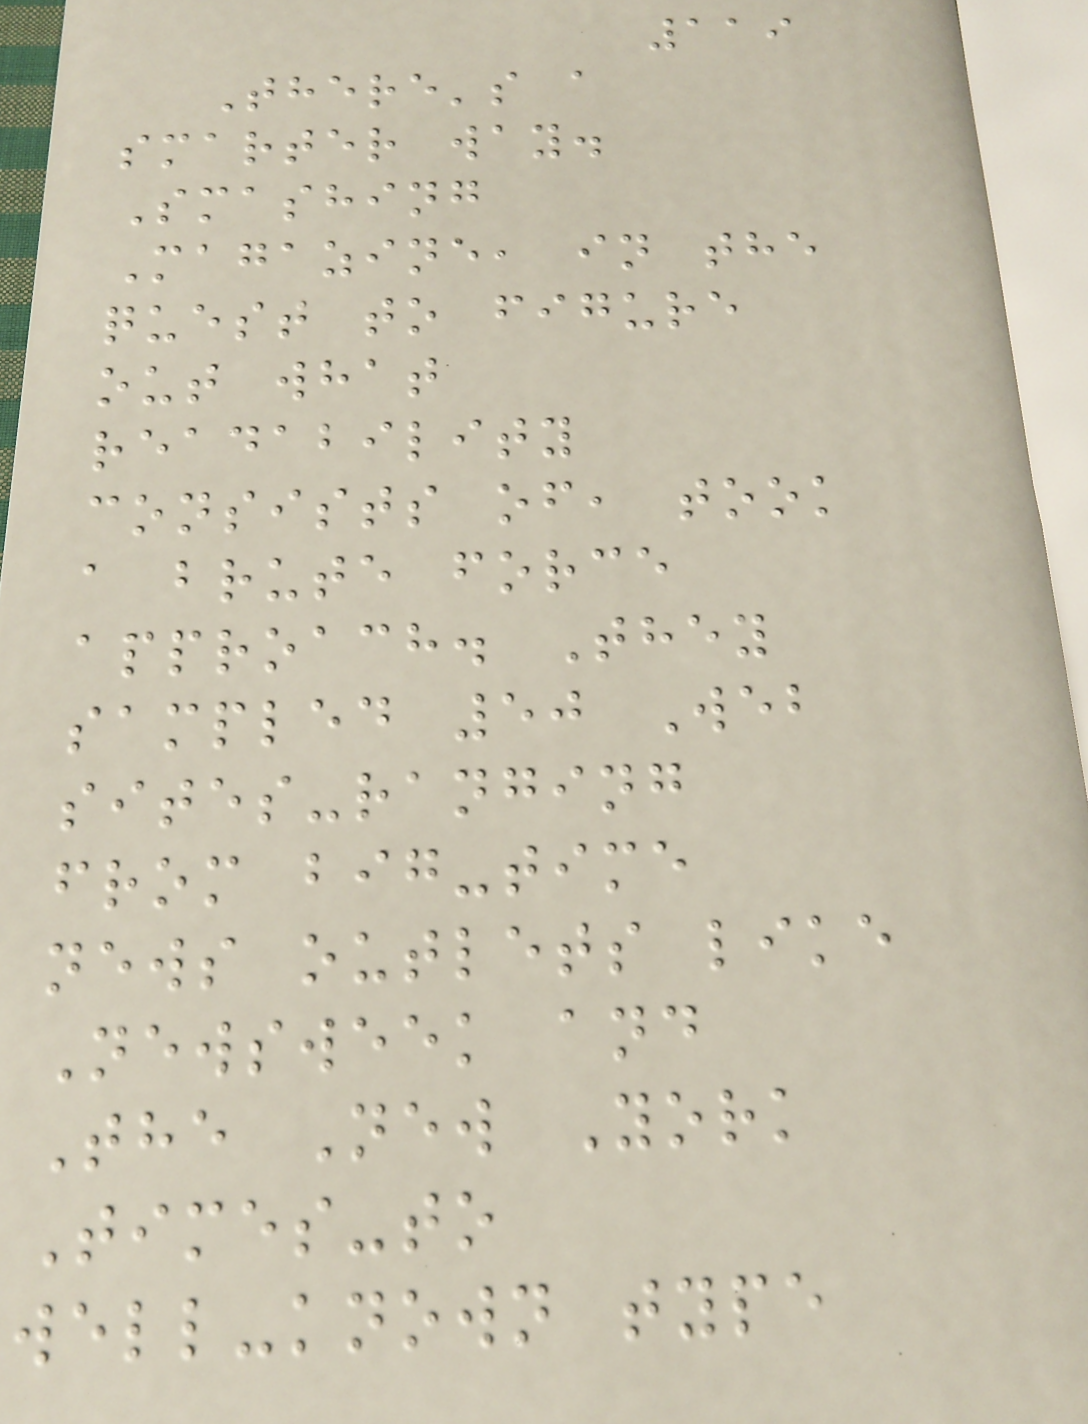119
There's a
smarter way.
Smashing
Magazine, in the
quest to figure
out what
readability
consists of, took
a brute force
approach. They
sampled 50 Web
sites-ranging
from big-time
news outlets like
Newsweek and
The New York
Times-to
well-known type
